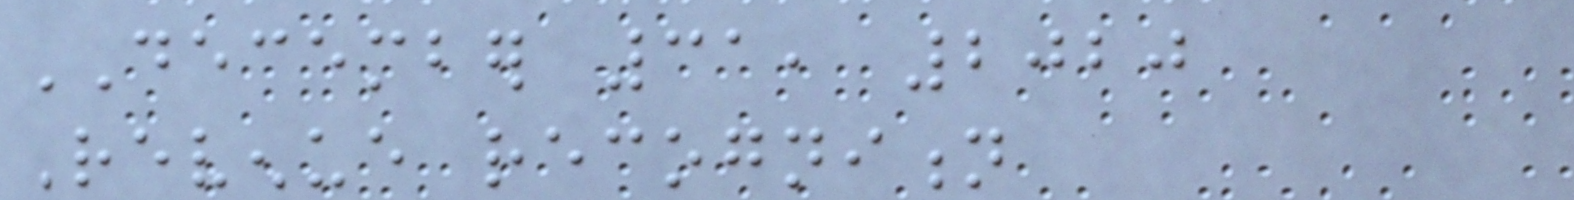DECEMBER 31, 2020
Revenue recognition
